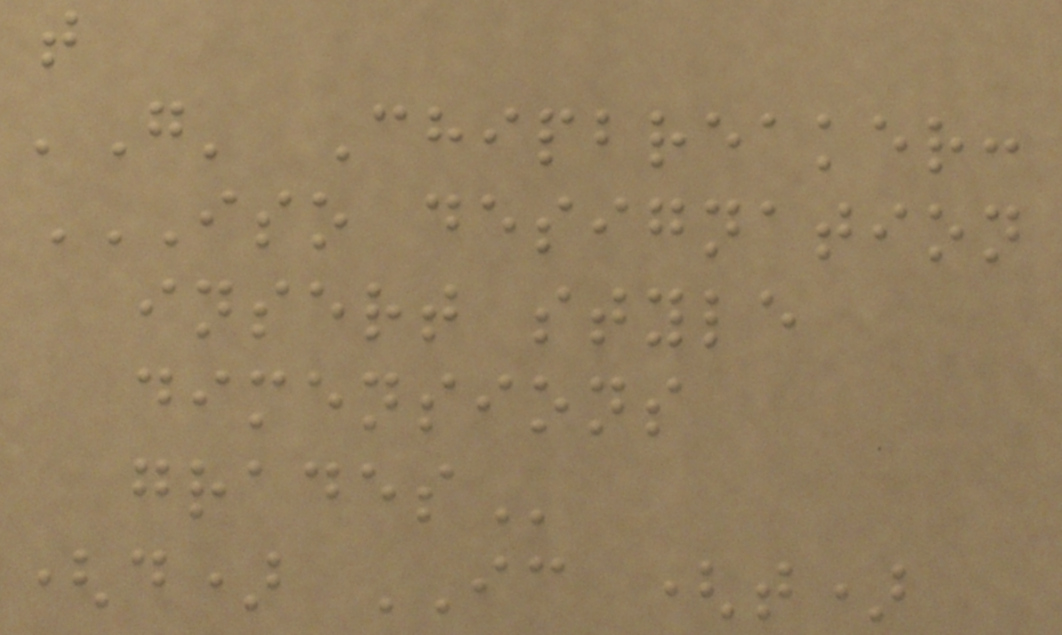t
'G' Chipbreaker:
ISO DESIGNATION
INSERT STYLE
DIMENSIONS
GRADES
(d) IC (t)
